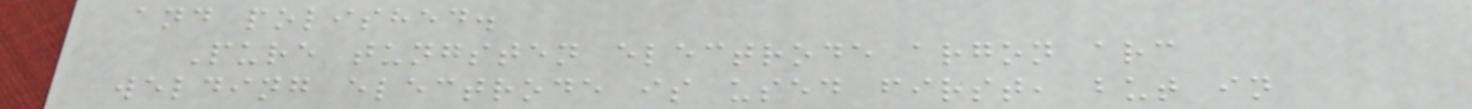and polished.
Pure tungsten electrode argon arc
welding electrode is used first, but in
